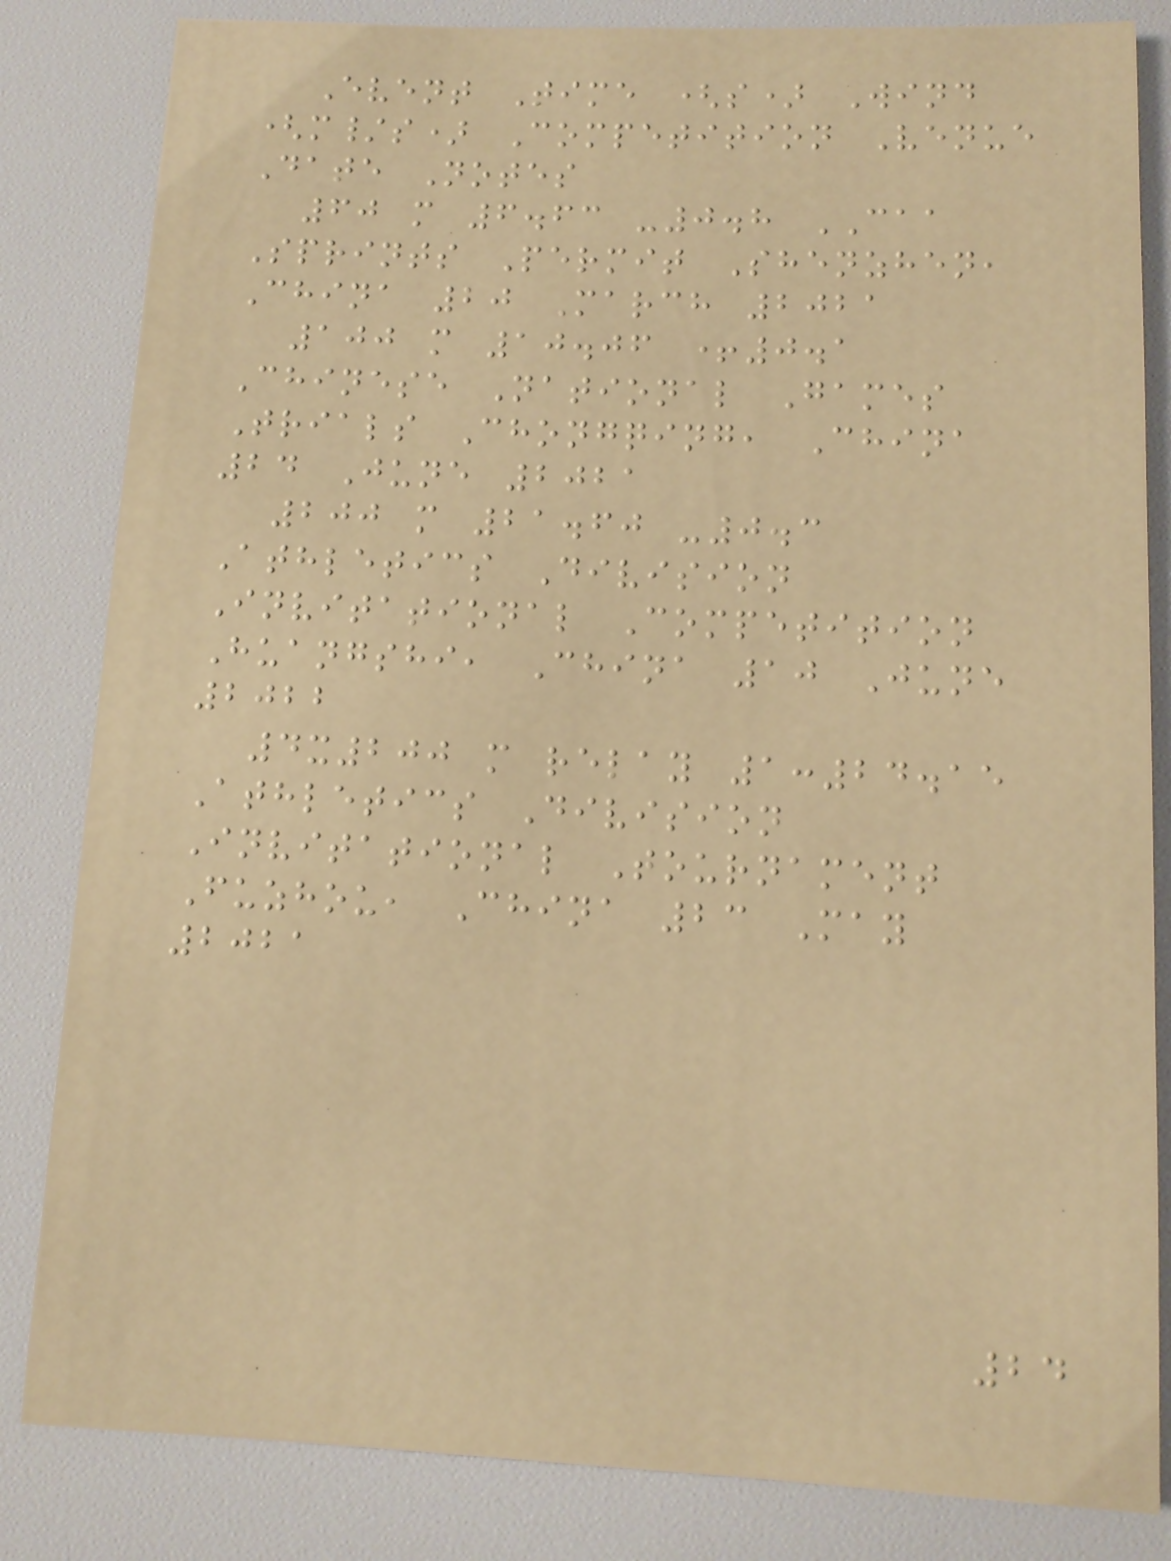Event Time (s) Wind
(m/s) Competition Venue
Date Notes
60 m 6.63 -0.8 CAA
Sprints Permit Shenzhen,
China 20 March 2021
100 m 10.06 +0.1
Chinese National Games
Trials Chongqing, China
24 June 2021
200 m 21.60 -0.3
Athletics Division
Invitational Competition
Huangshi, China 10 June
2022
4x200 m relay 1:24.15
Athletics Division
Invitational Tournament
Fuzhou, China 23 May
2021
24
